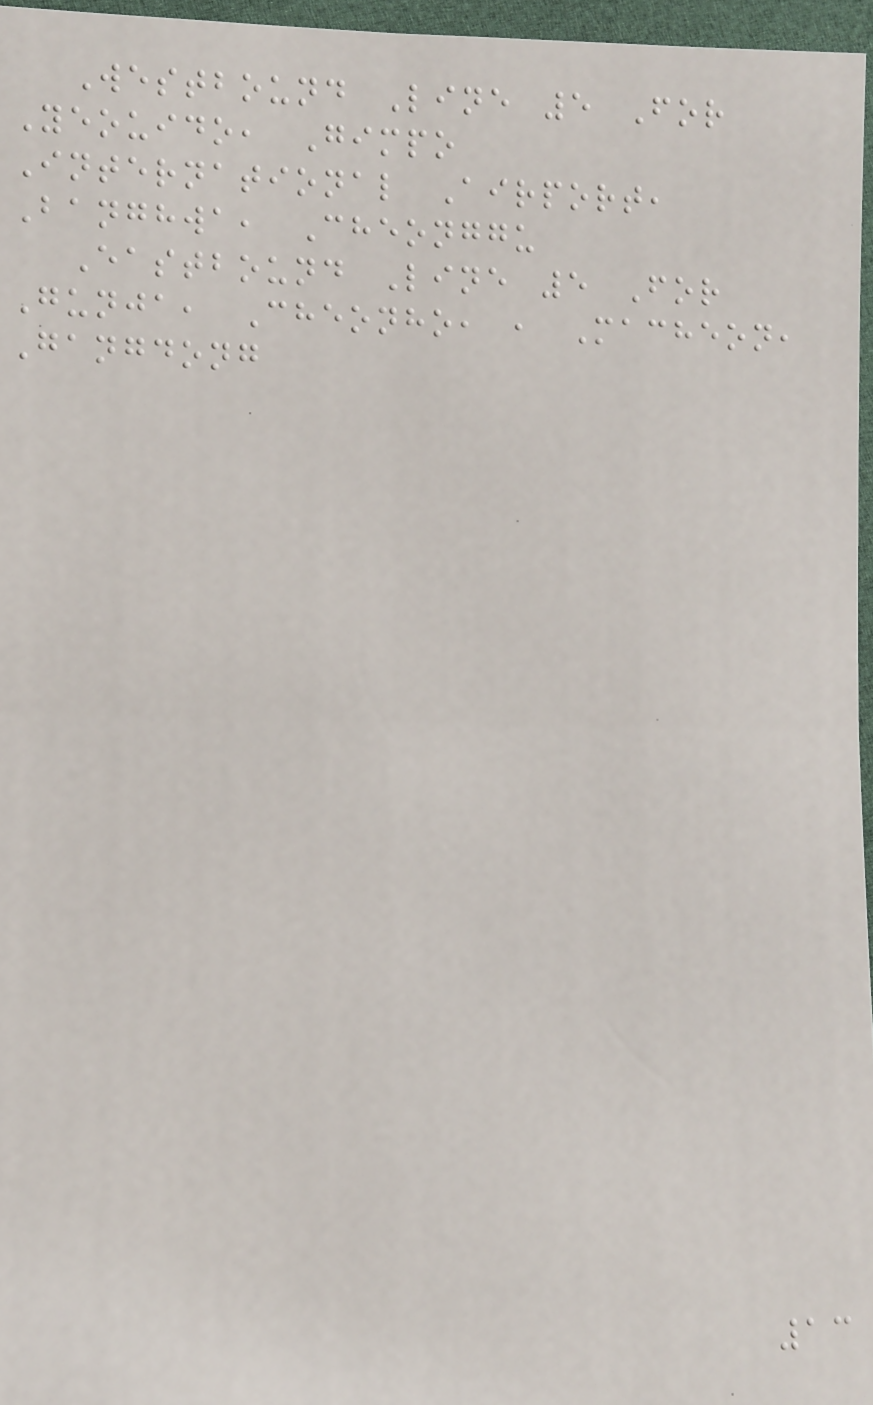Westbound Line 5 For
Yeouido, Gimpo
International Airport,
Banghwa, Cheonggu
Eastbound Line 5 For
Gunja, Cheonho, , Macheon,
Gangdong
13
